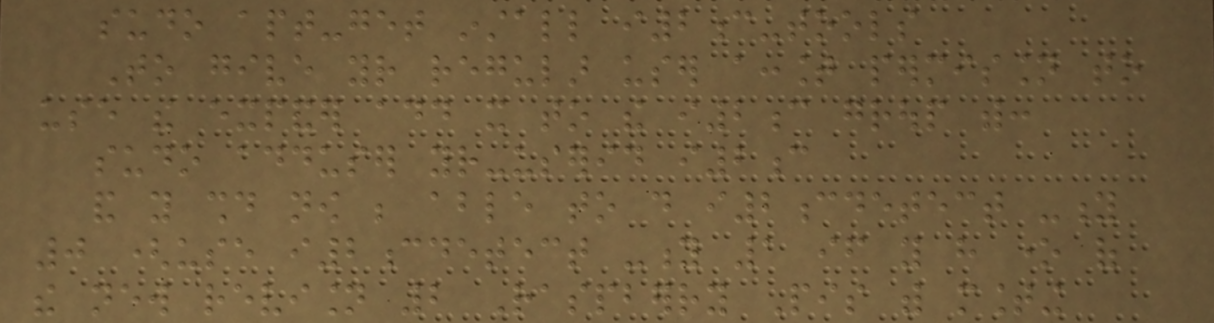sudo apt-get install i2c-tools
To give your regular user account permission to
use the expander add it to the i2c group with:
sudo adduser your-userid i2c
and you should now be able to do i2cdetect -y
0 (use i2cdetect -y 1 if you have one of
the new revision 2 Raspberry Pis with mounting
